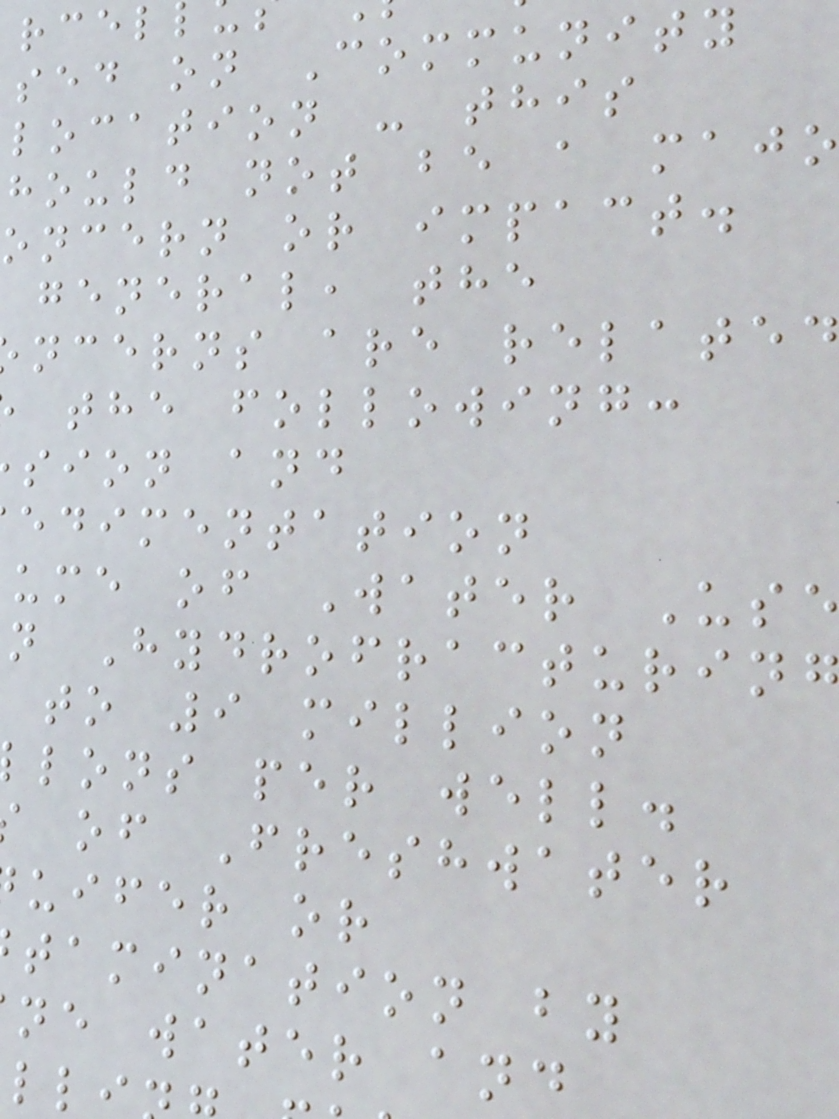sed on Community
location - this
hould not be a majo
oncern or impact.
general, the
ncerns are related
the following:
sion and
edimentation
ume of Water Use
n Hydrofracturing
to 9 million
lons per well.
of Freshwater
uifer or
tamination by
ne water and
